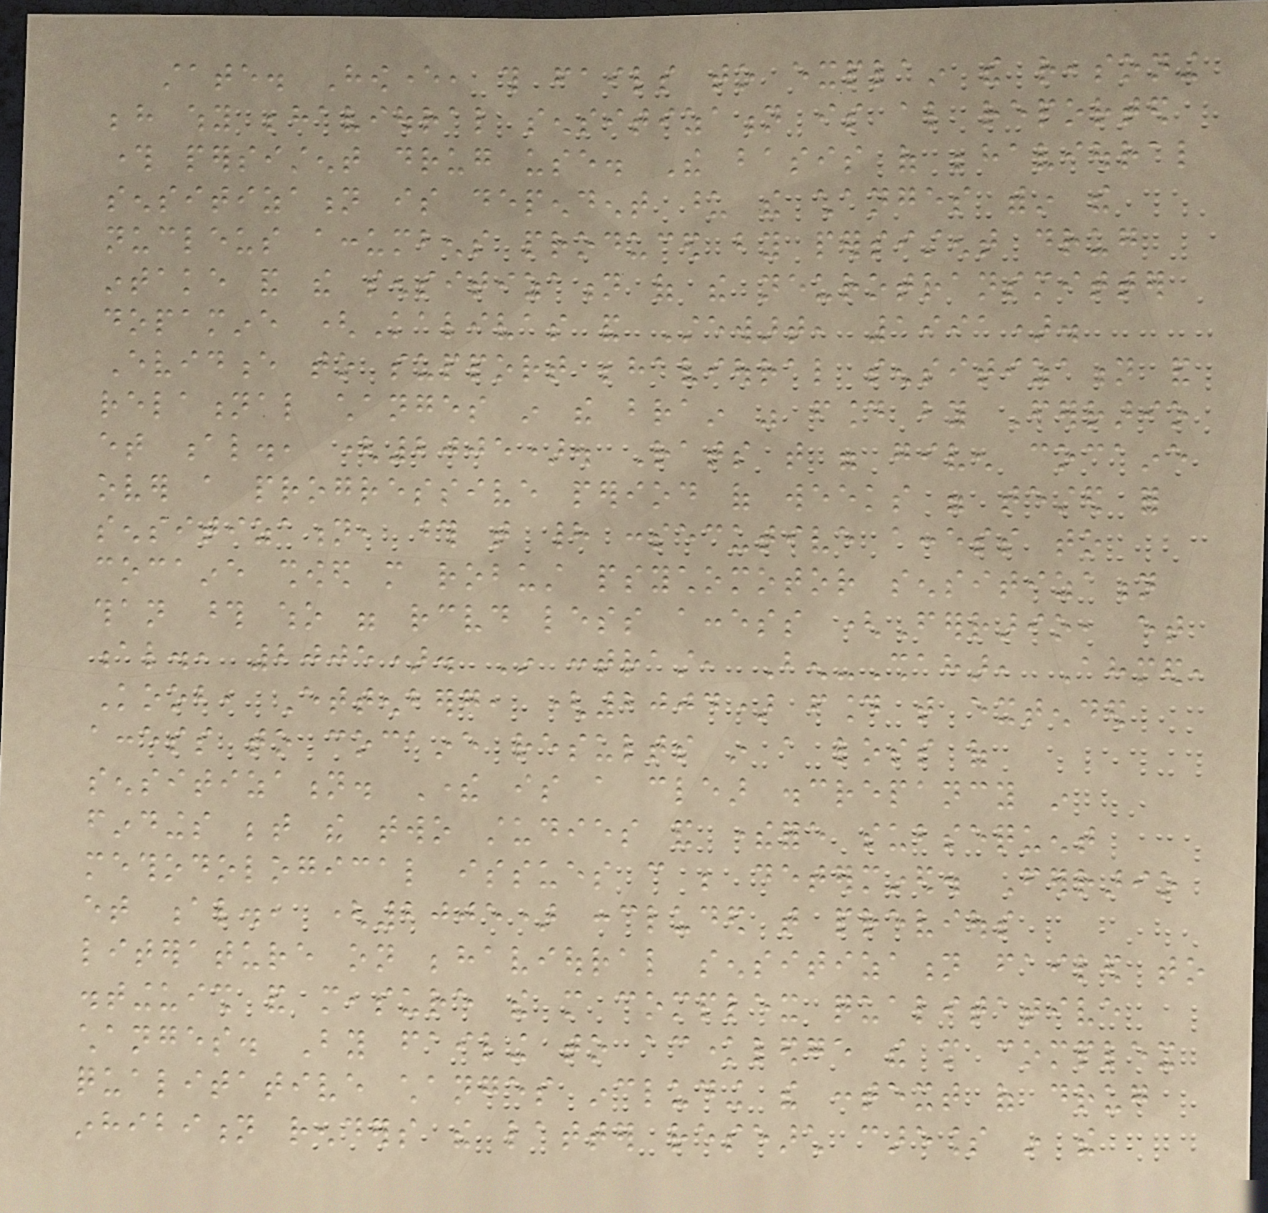state. However, this fails to explain the reasoning
behind why behavioural sensitization is also reported
through persistent drug use. The basis of behavioural
sensitization is dependent upon the changes within the
nucleus accumbens produced by persistent drug
intake and the sensitization of the neurotransmitter
dopamine (Kalivas and Stewart, 1991).
Evidence to support behavioural sensitization and
relational changes in the brain was found by Ferrario
et al., (2005). Rats that were given cocaine
over a progressive period of weeks were tested for
sensitization, those that had consecutive access to
cocaine showed more robust psychomotor sensitization
than those who were received less access (Ferrario, et
al., 2005). In contrast, Ben-Shahar, Ahmed,
Koob, Ettenberg, (2004) found that extended
access to cocaine results in a loss of
sensitization. There is a clear discrepancy in
findings between the two studies and therefore subsequent
methodological issues can be determined. Ferrario
et al., (2005) concluded that previous
literature on behavioural sensitization failed to
distinguish and measure the more complex qualitative
changes. By failing to acknowledge the more complex
qualitative changes including the context of drug
inhibition renders the latter research careless in the
